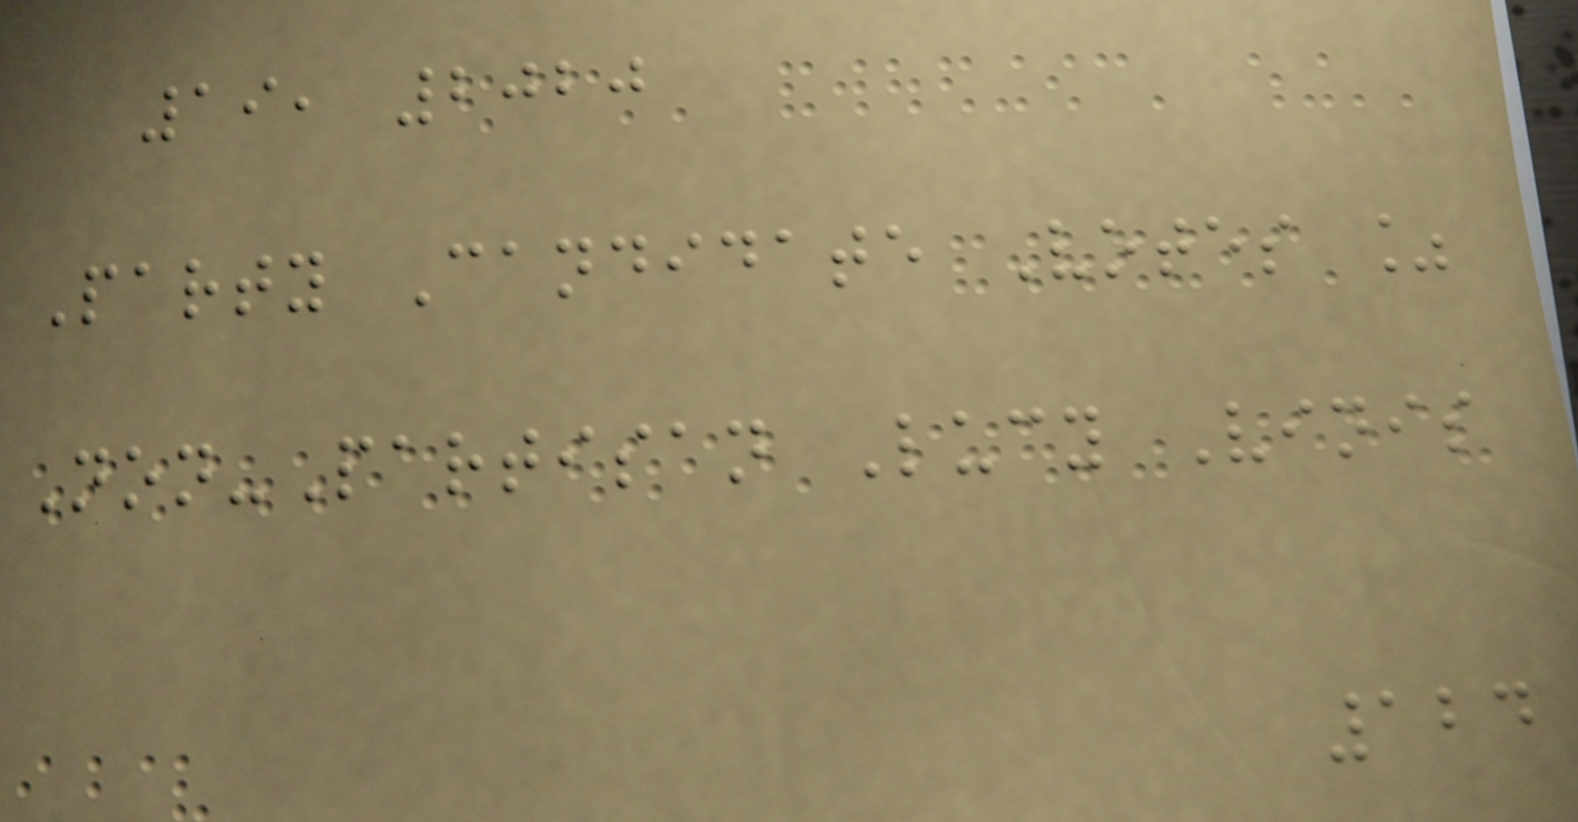19, 2020
Party Candidate Votes %
Non-Partisan Lucy Vinis
124
